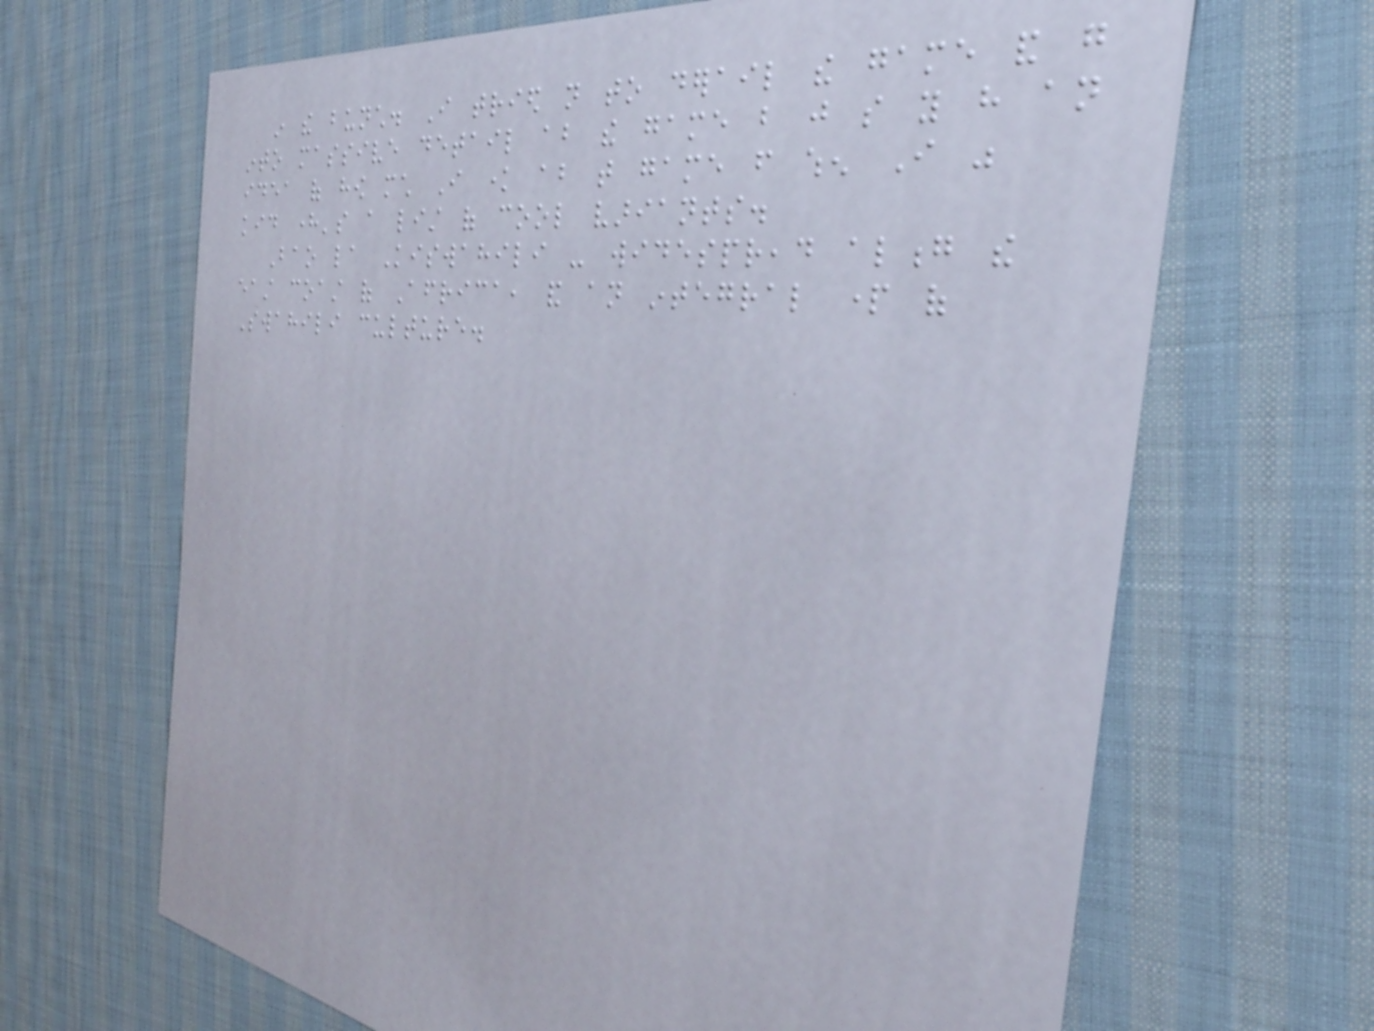in the bunch. I tried not to derail the game and go
into massive detail about the game but just so you have an
idea of how much I know about that game from when I was
kid here's a list of cool variants.
Bao la Kiswahili - widespread along the
east coast of Africa, and an integral part of
Swahili culture.
